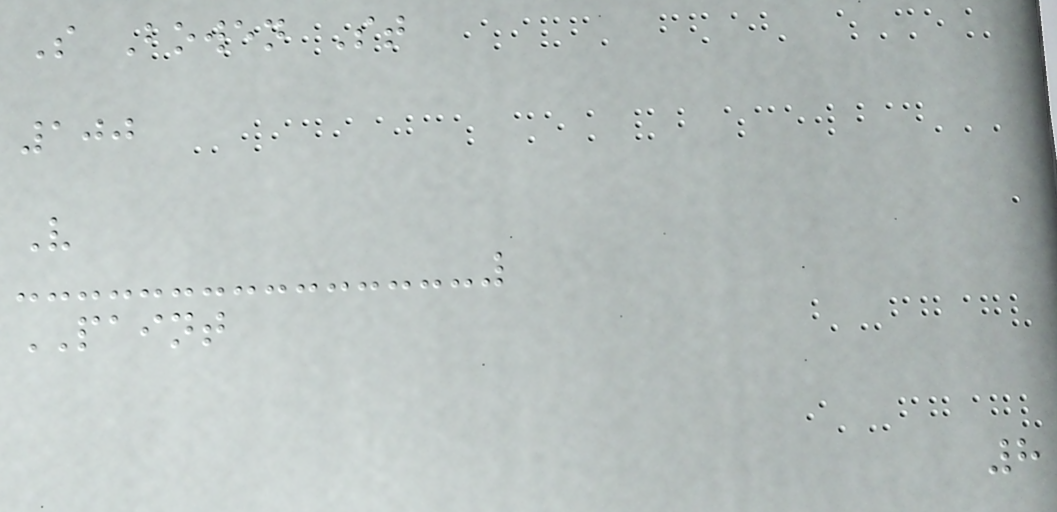S Bowen St
100
V
PAINT
8
